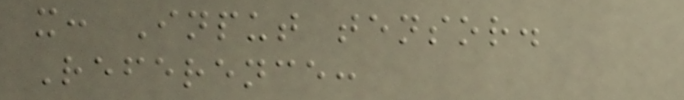x: Input tensor.
Reference:
